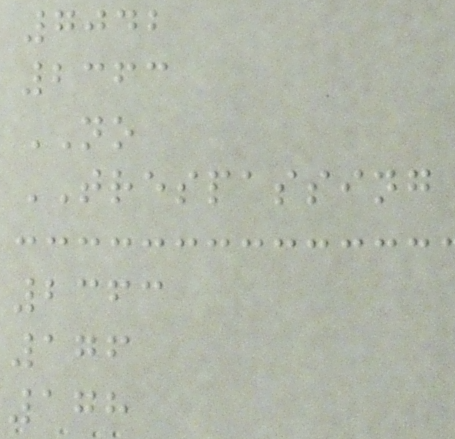7042
2363
NO
TRESPASSING
2363
176
178
